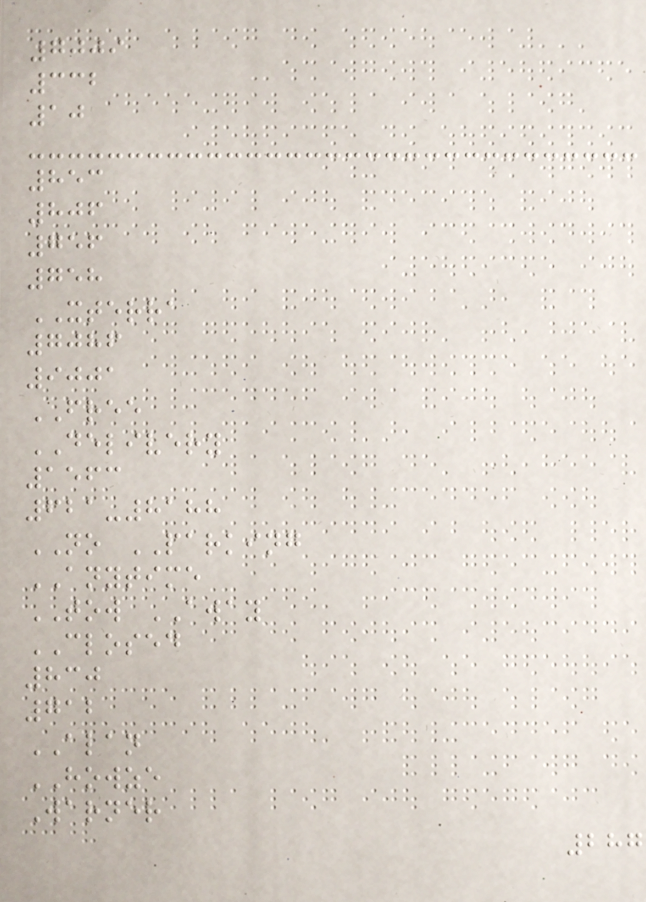7009
332
10
853
806
756
758
XTERRA
7086
9001
FREE
DELIVERY
1563
621-8188
NO PARKING
ANYTIME
TOW AWAY
CLOSED
830
712
ALAN
HOWZE
Warner
287
